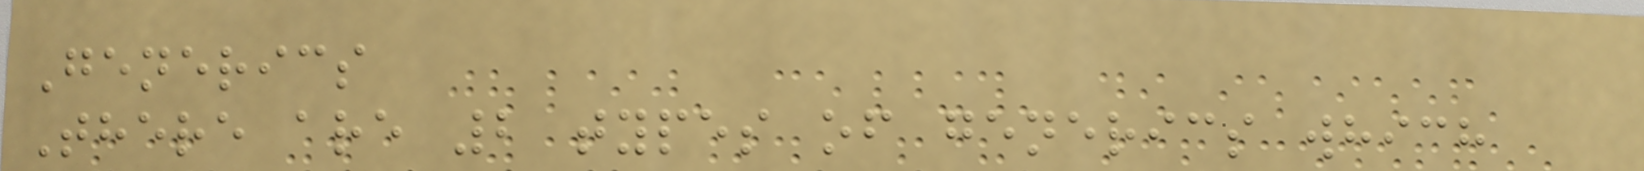Generics
There are 2 types of generics which
